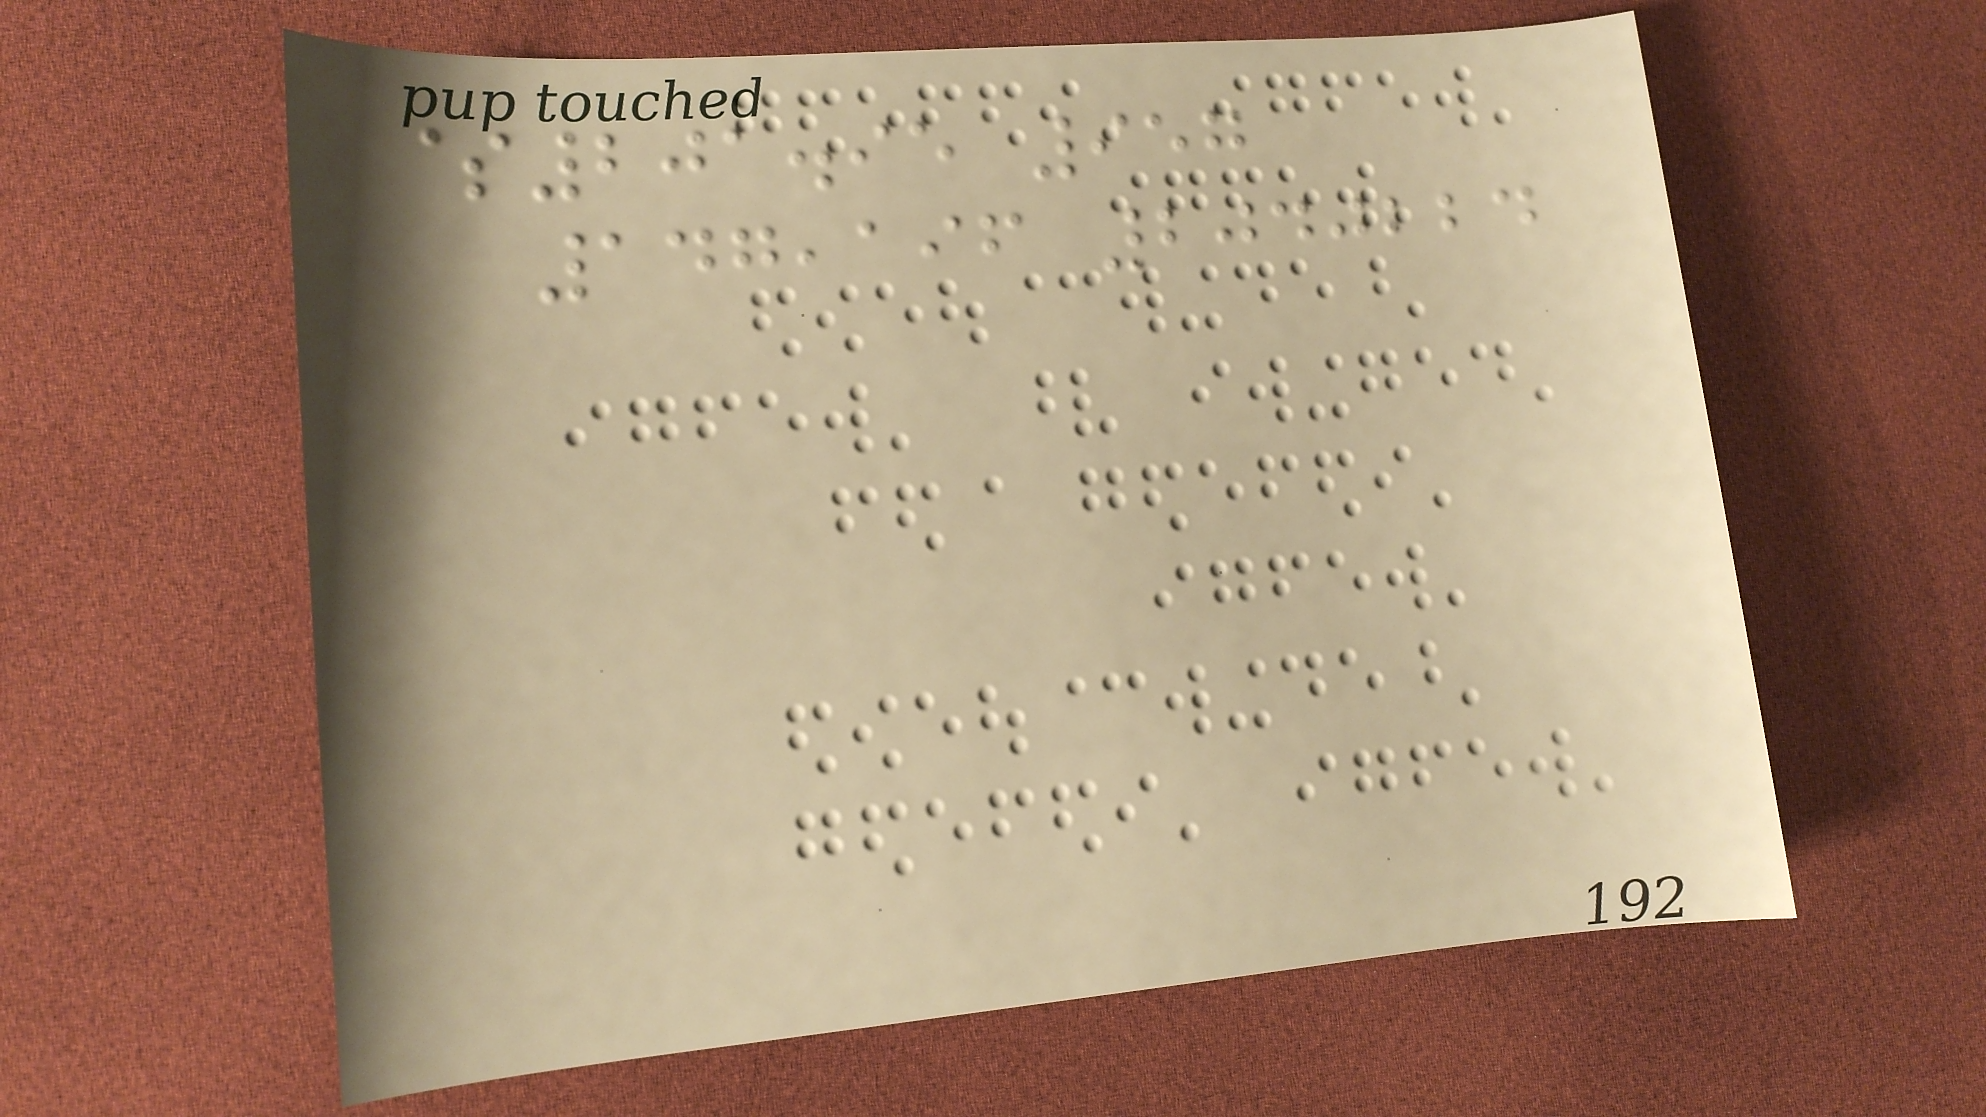$201.95 957
147,196 2040224
